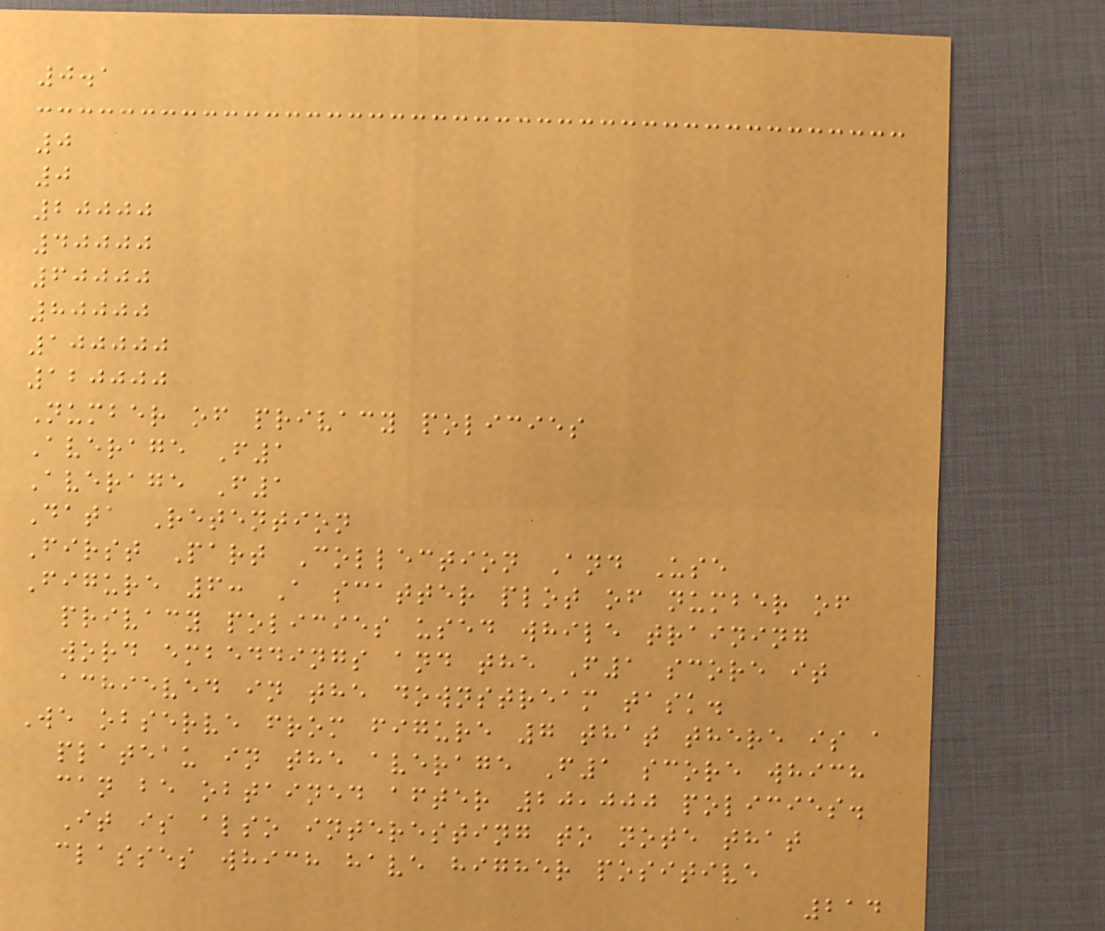0.1
0
0
20000
40000
60000
80000
100000
120000
Number of privacy policies
Average F1
Average F1
Data Retention
First Part Collection And Use
Figure 6: A scatter plot of number of
privacy policies used while training
word embeddings and the F1 score it
achieved in the downstream task.
We observe from figure 7 that there is a
plateau in the average F1 score which
can be obtained after 20,000 policies.
It is also interesting to note that
classes which have higher positive
214
